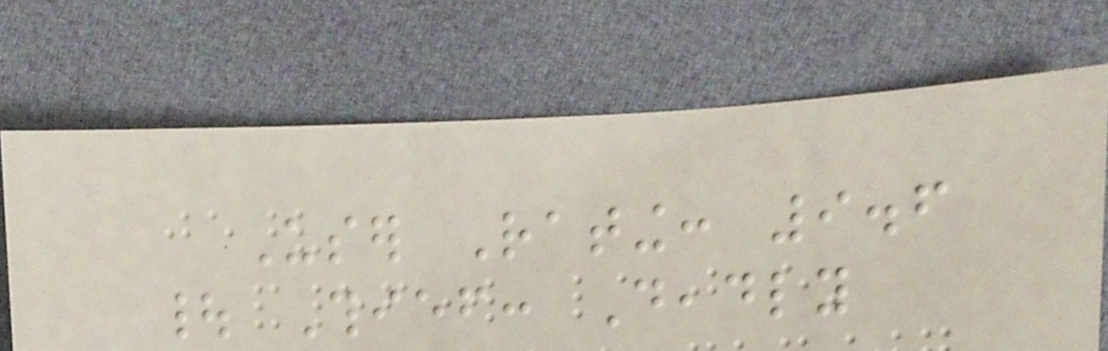User Rating: 9.6
| Thief: Deadly
